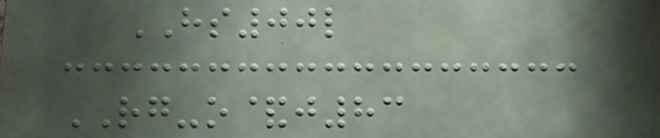HS00l
RG-o&j83
